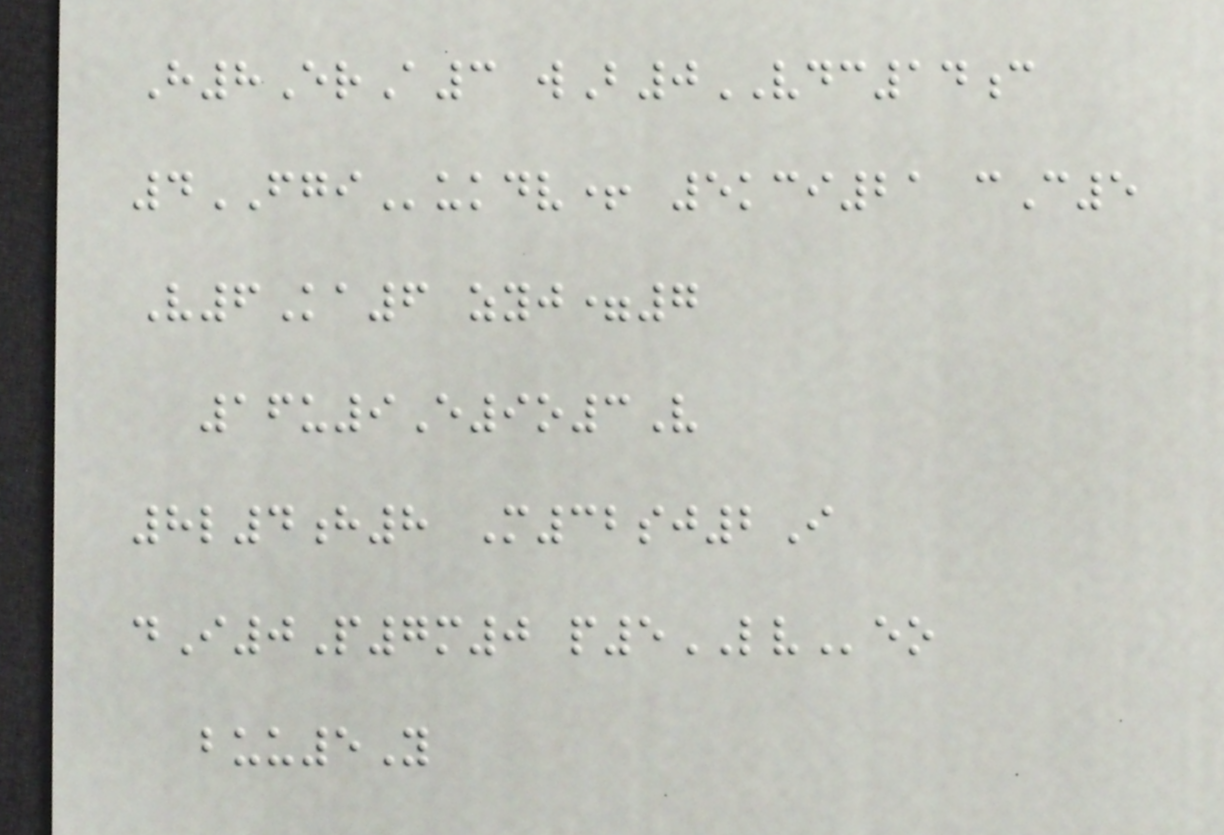H8ErA3 wB0VDC14c
4FGIukdv+ 5kci21 cC5
V6Ka6 zyj=7
16u9E9o3V
8l4h8 M32sj2I
dI0P7m0 p5LVeo
buu5Y
